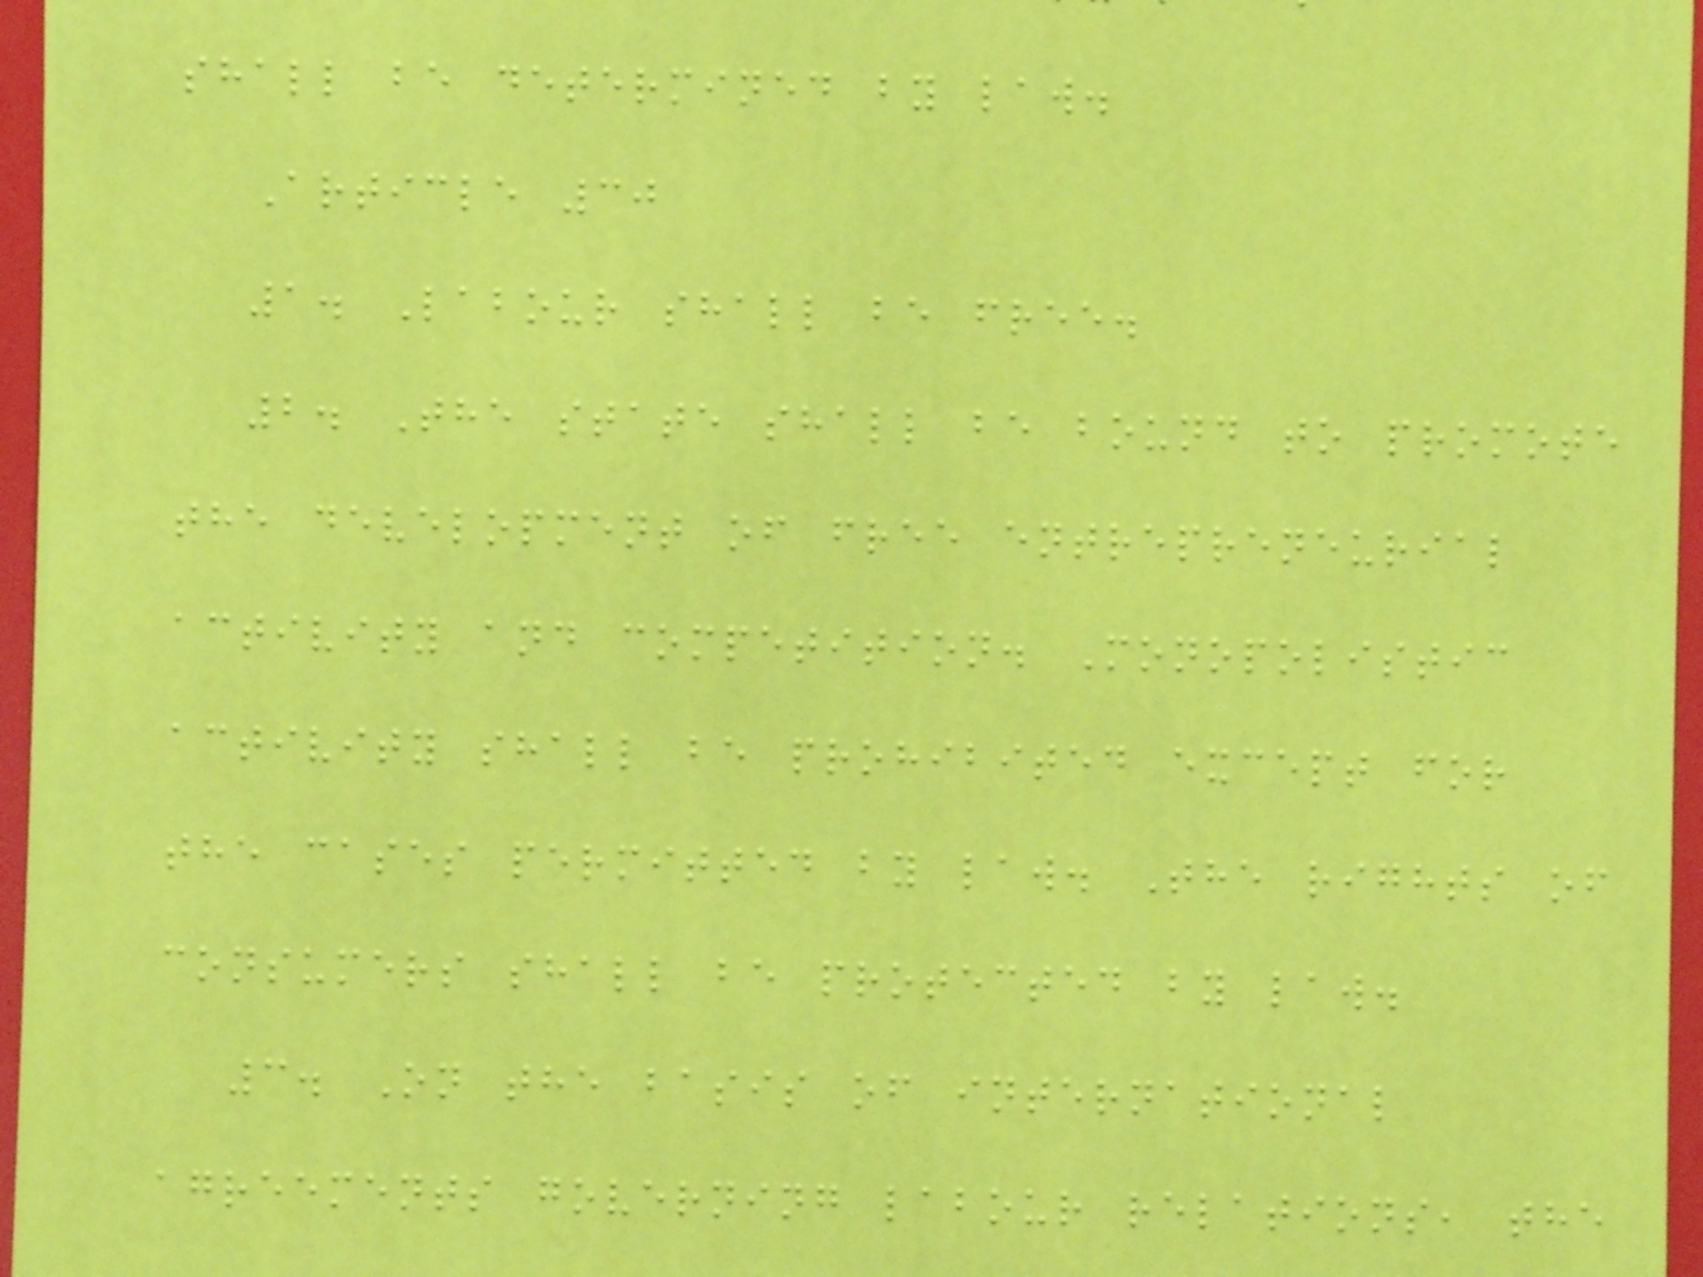shall be determined by law.
Article 30
1. Labour shall be free.
2. The state shall be bound to promote
the development of free entrepreneurial
activity and competition. Monopolistic
activity shall be prohibited except for
the cases permitted by law. The rights of
consumers shall be protected by law.
3. On the basis of international
agreements governing labour relations, the
